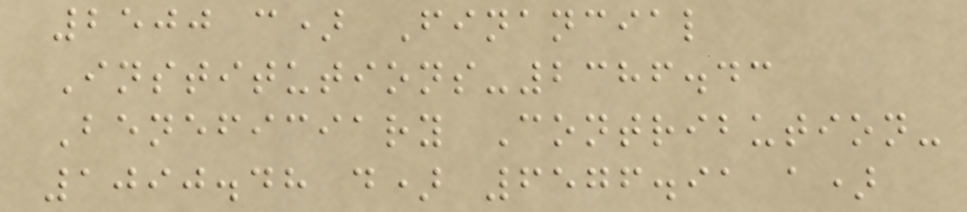2500 c) Financial
Institutions-2386.43
Beneficiary Contribution-
1090.48 d) 6576.91 a)
